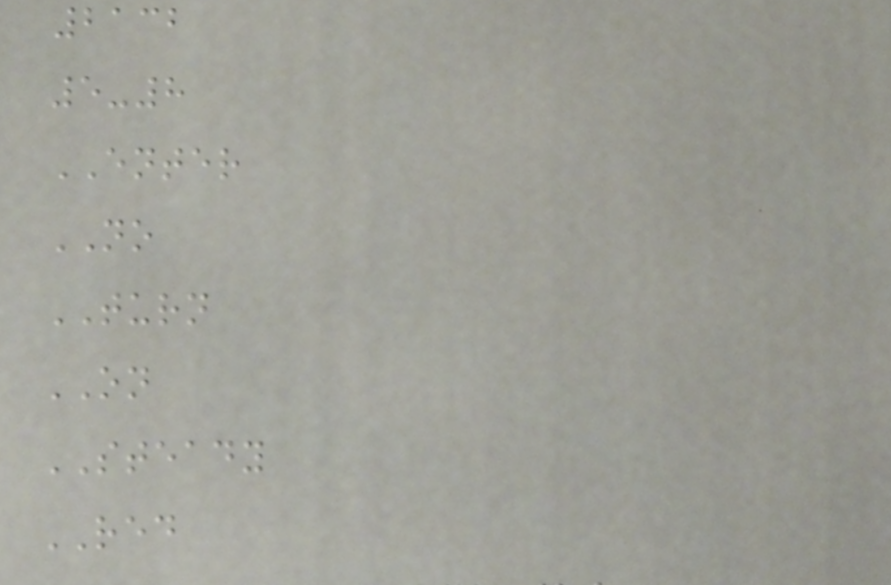2132
5-8
ENTER
NO
TURN
ON
STEADY
RED
